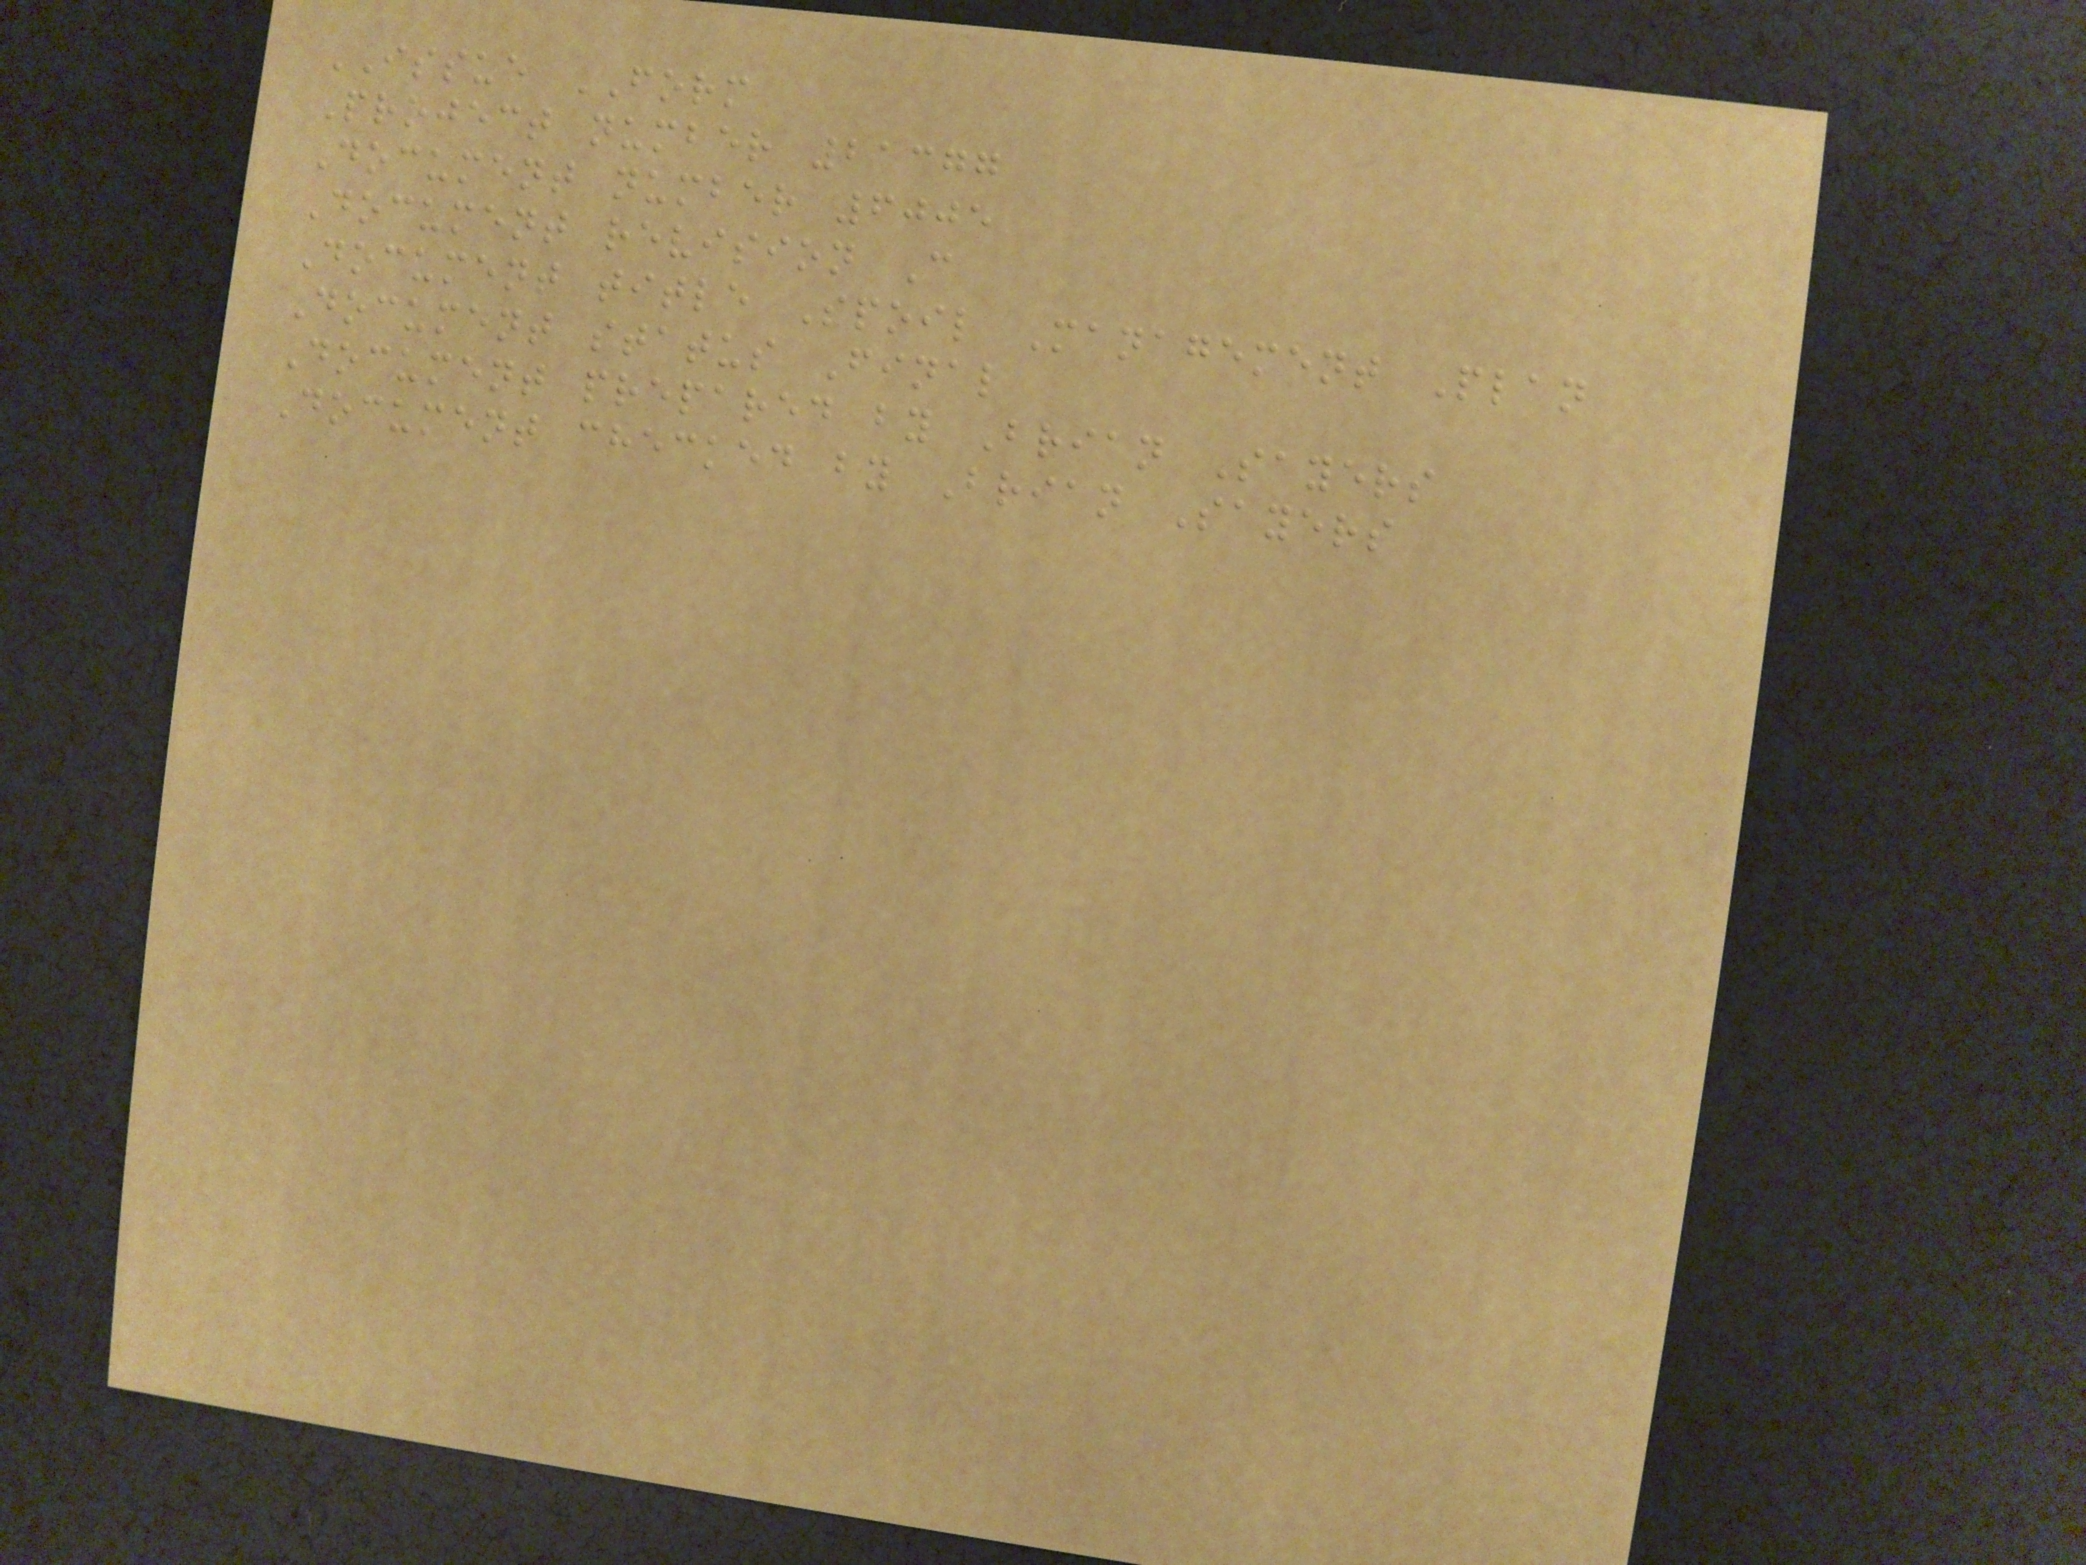ISSUE FORM
Project number 21377
Document number 6005
Document revision C
Document title Spoil Management Plan
Document status Final
Document prepared by Brian Sayers
Document checked by Brian Sayers
